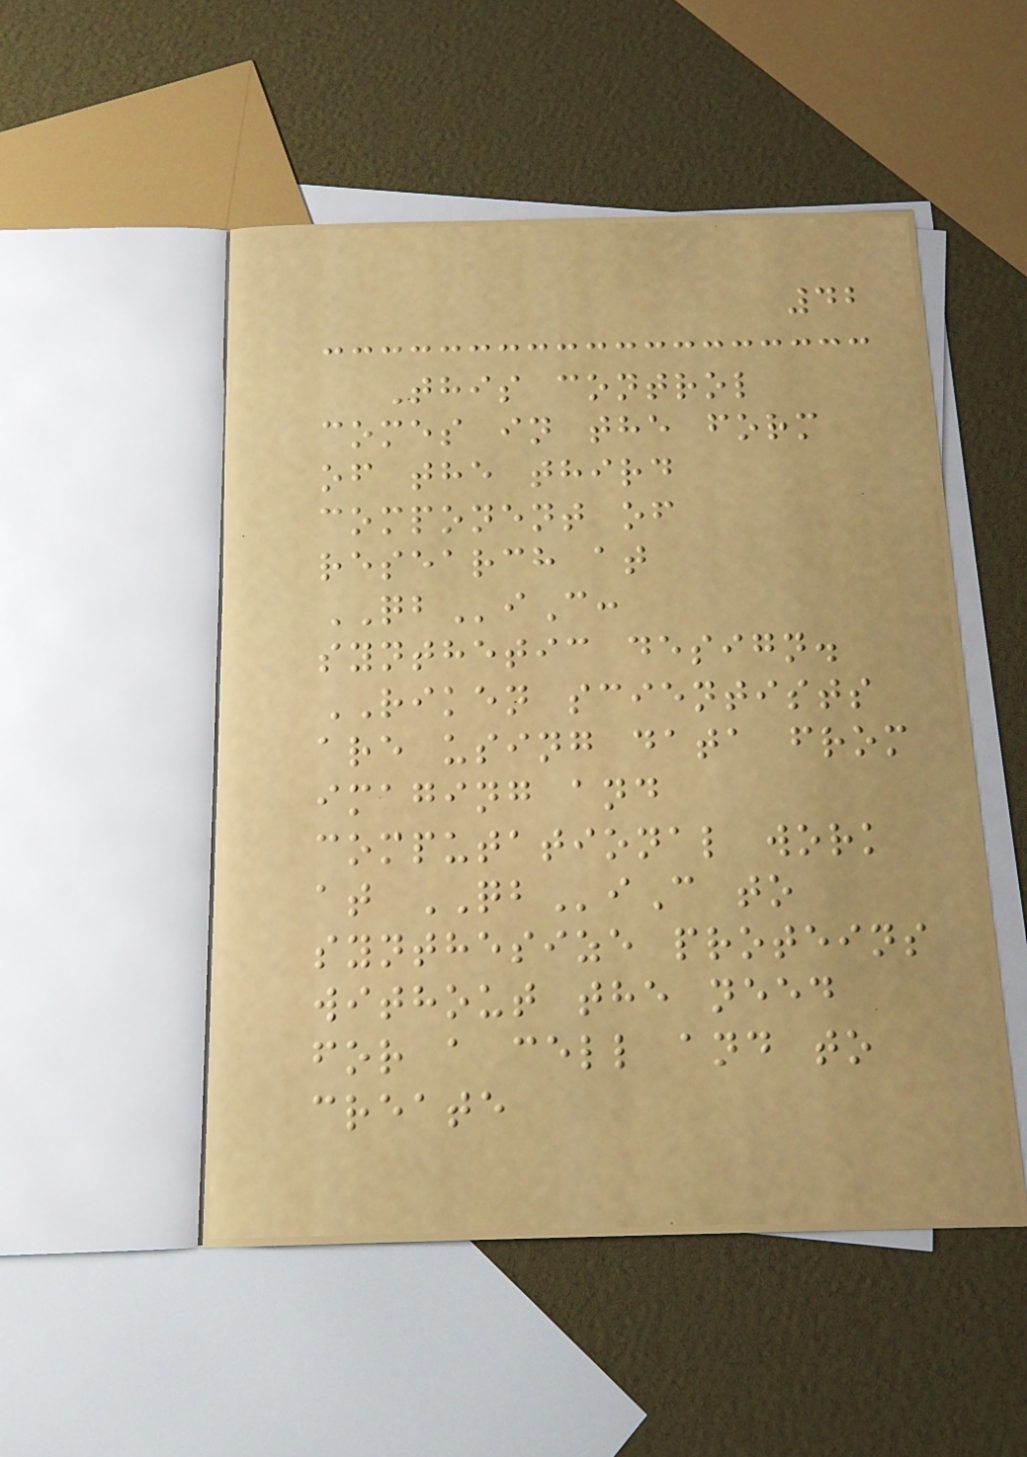42
This control
comes in the form
of the third
component of
research at
QBiC:
synthetic design.
RIKEN scientists
are using data from
imaging and
computational work
at QBiC to
synthesize proteins
without the need
for a cell and to
create
